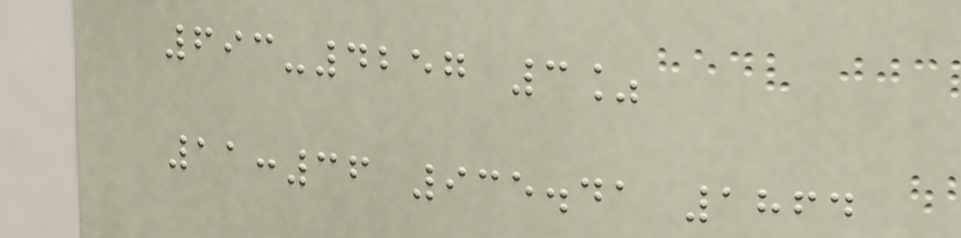693-4257 3%
11:36 935.41 1864
